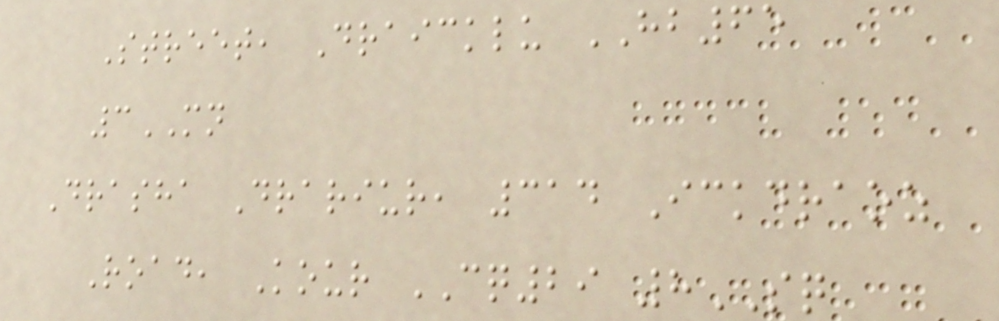Street, Draicklu HB65
3MN
Drasha Drariur, 314 Ickdraoz
Road, Kour CQ29 8SQ
